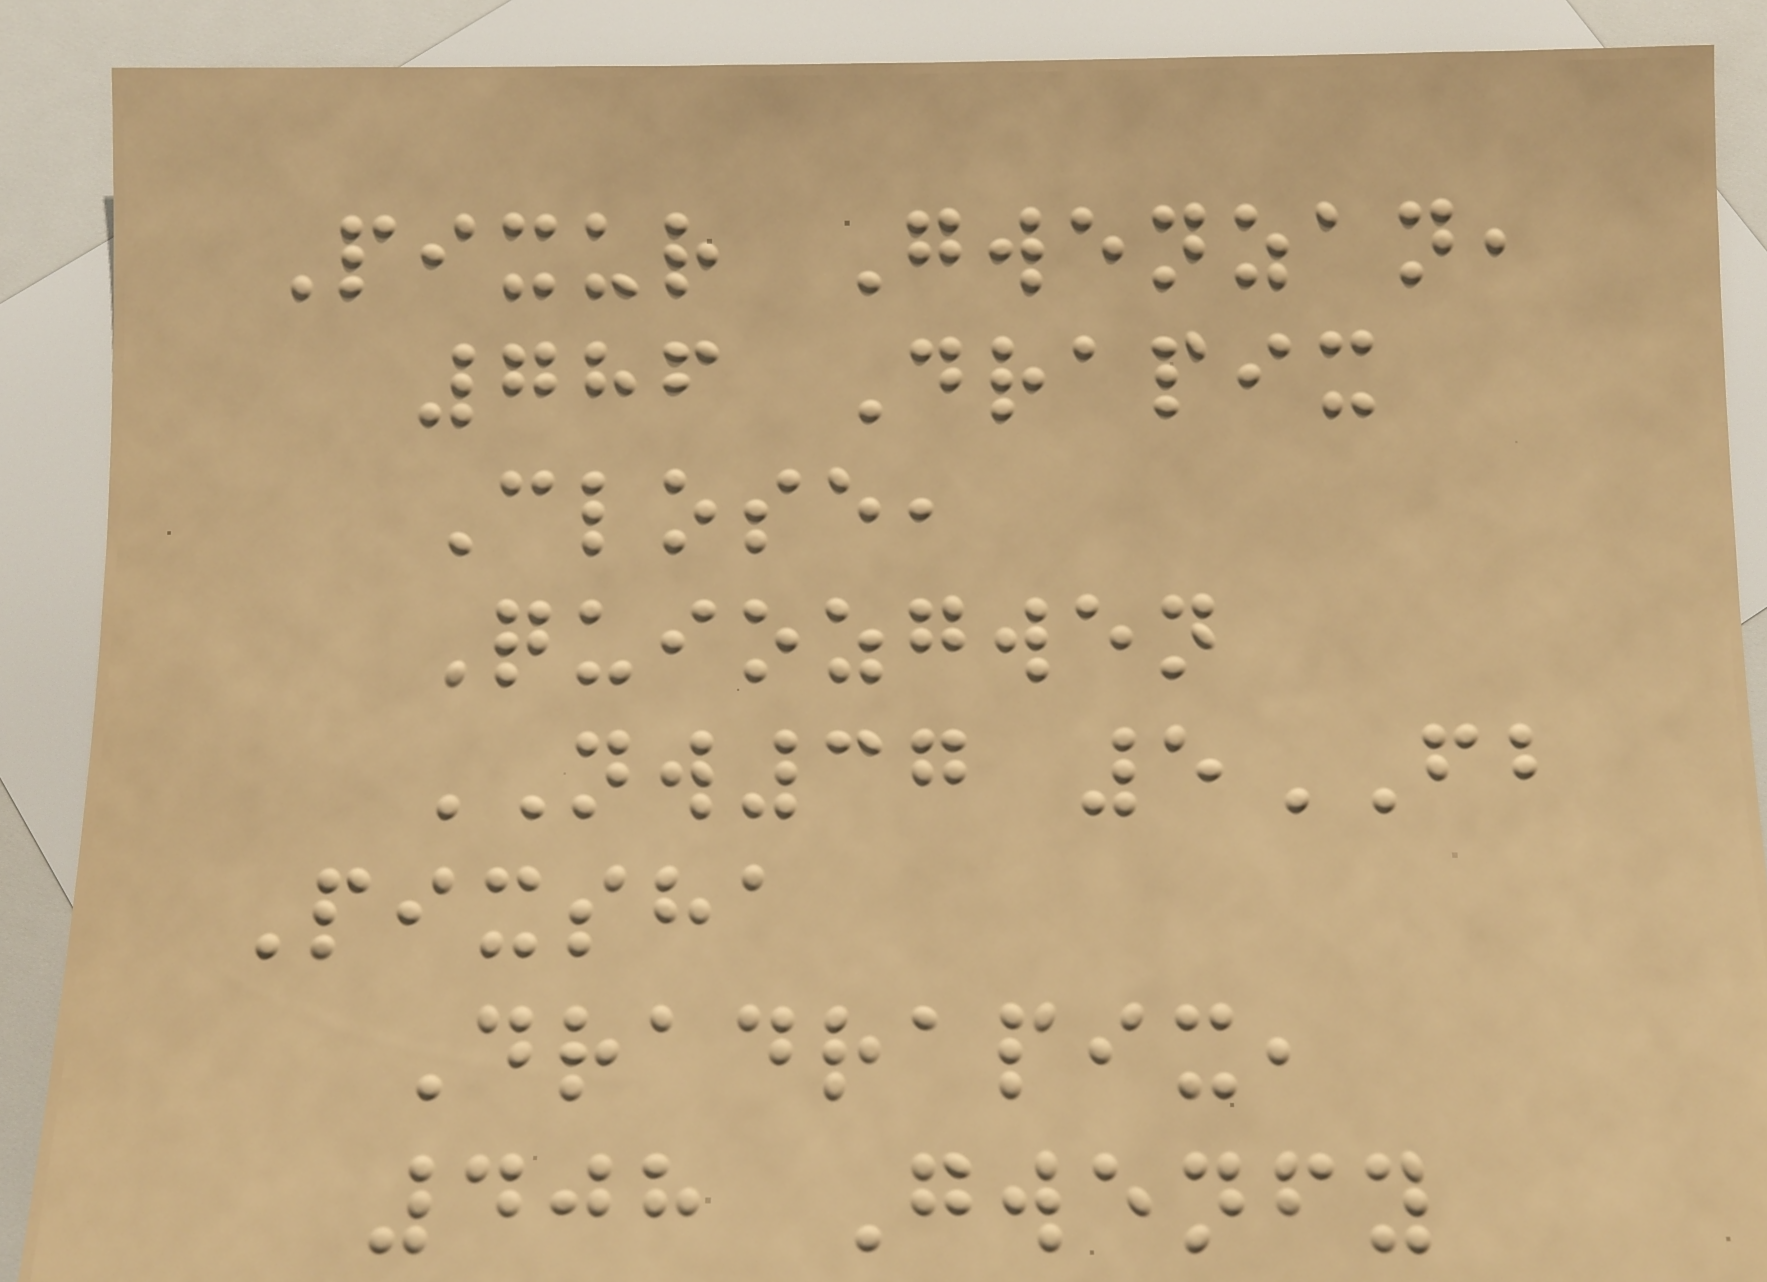Pixur Gwenzan,
786 Drapix
Close,
Quiozgwen
NW37 5FB
Pixsha
Dradrapix,
408 Gwenfy
